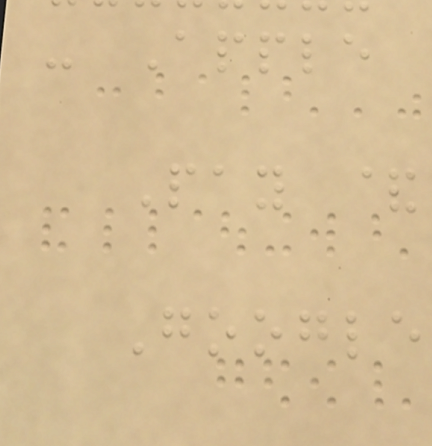- Apple
Pay &
Google
